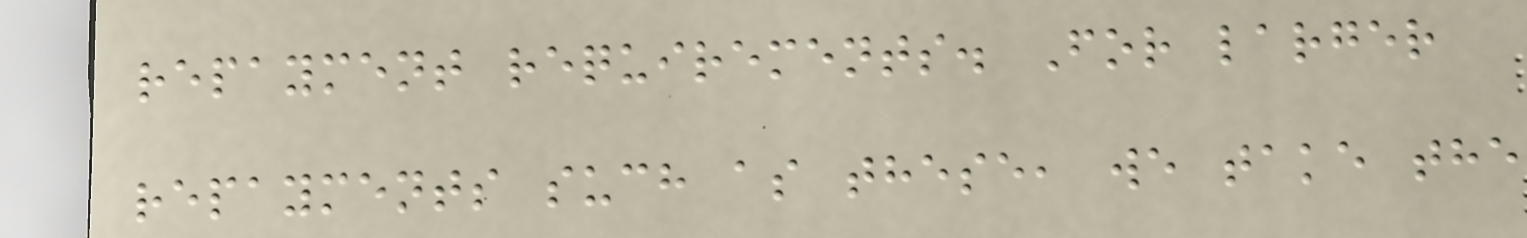repayment requirements. For larger
repayments such as these, we take the
